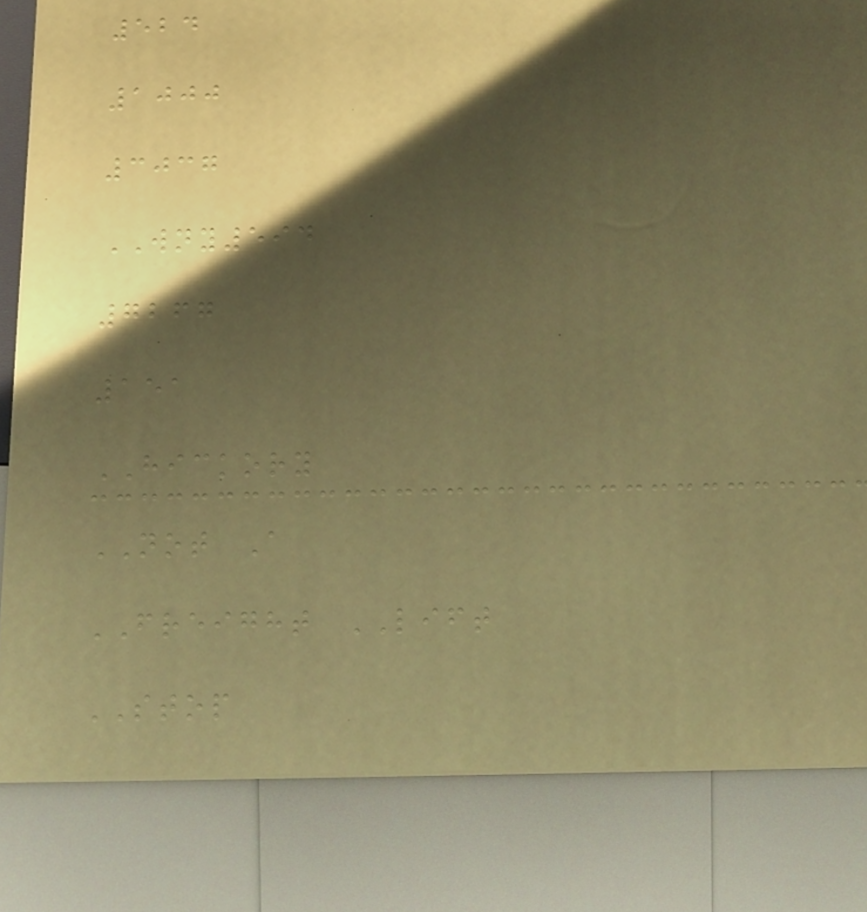524
1000
3037
WNY594
7267
151
HICKORY
NOT A
FREIGHT LIFT
STOP
